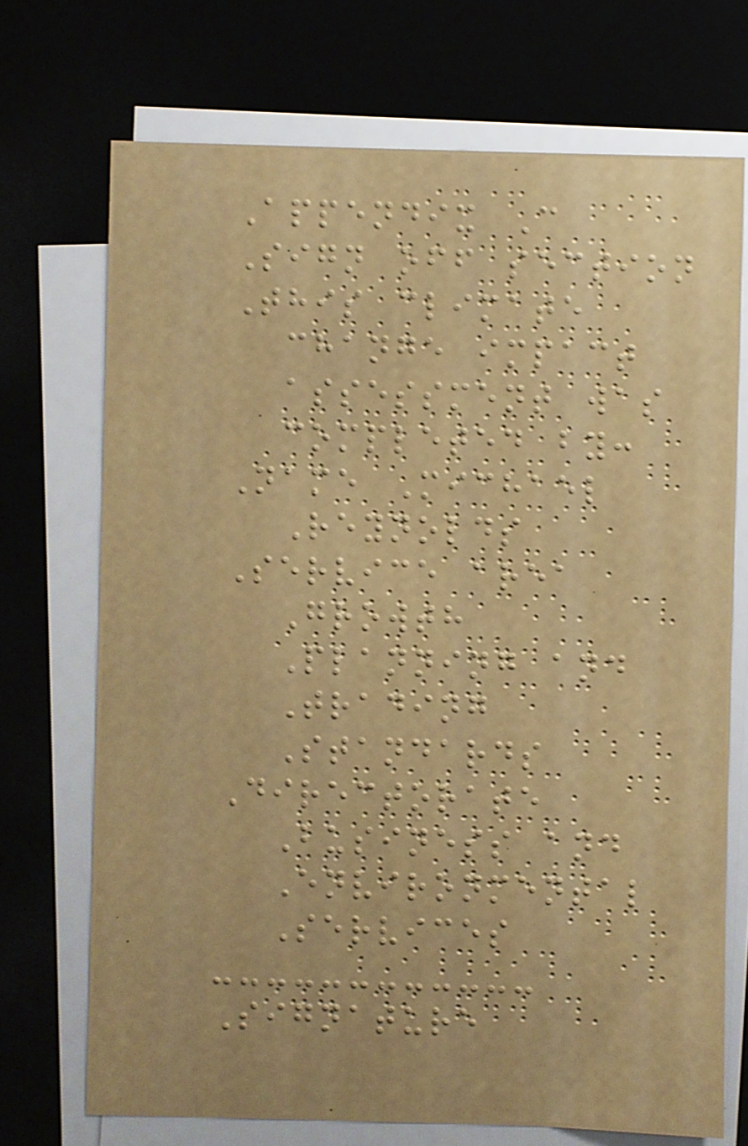Appendix C
Sign off section
This climate
change impact
assessment was
completed by:
Name Michael
Reynolds
Service area
Growth
Planning and
Trading
Standards
Directorate
Business and
Environmental
Services
Signature
